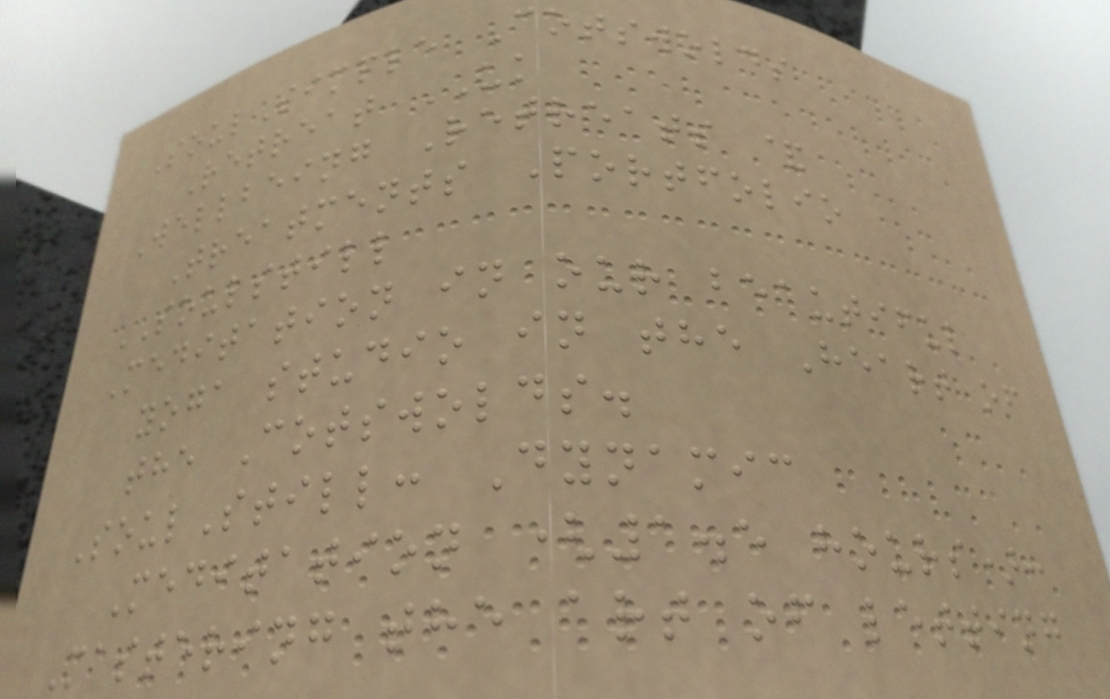SoulSimple Cotswolds
Retreat UK
Wellbeing Retreats &
Treatments Portfolio
SOULSTILL
Meditation in our beautiful
yoga studio in the Heart of
the Cotswolds.
SoulStill: Dynamic
Meditation (1.5 hours):
Mastering the art of letting
